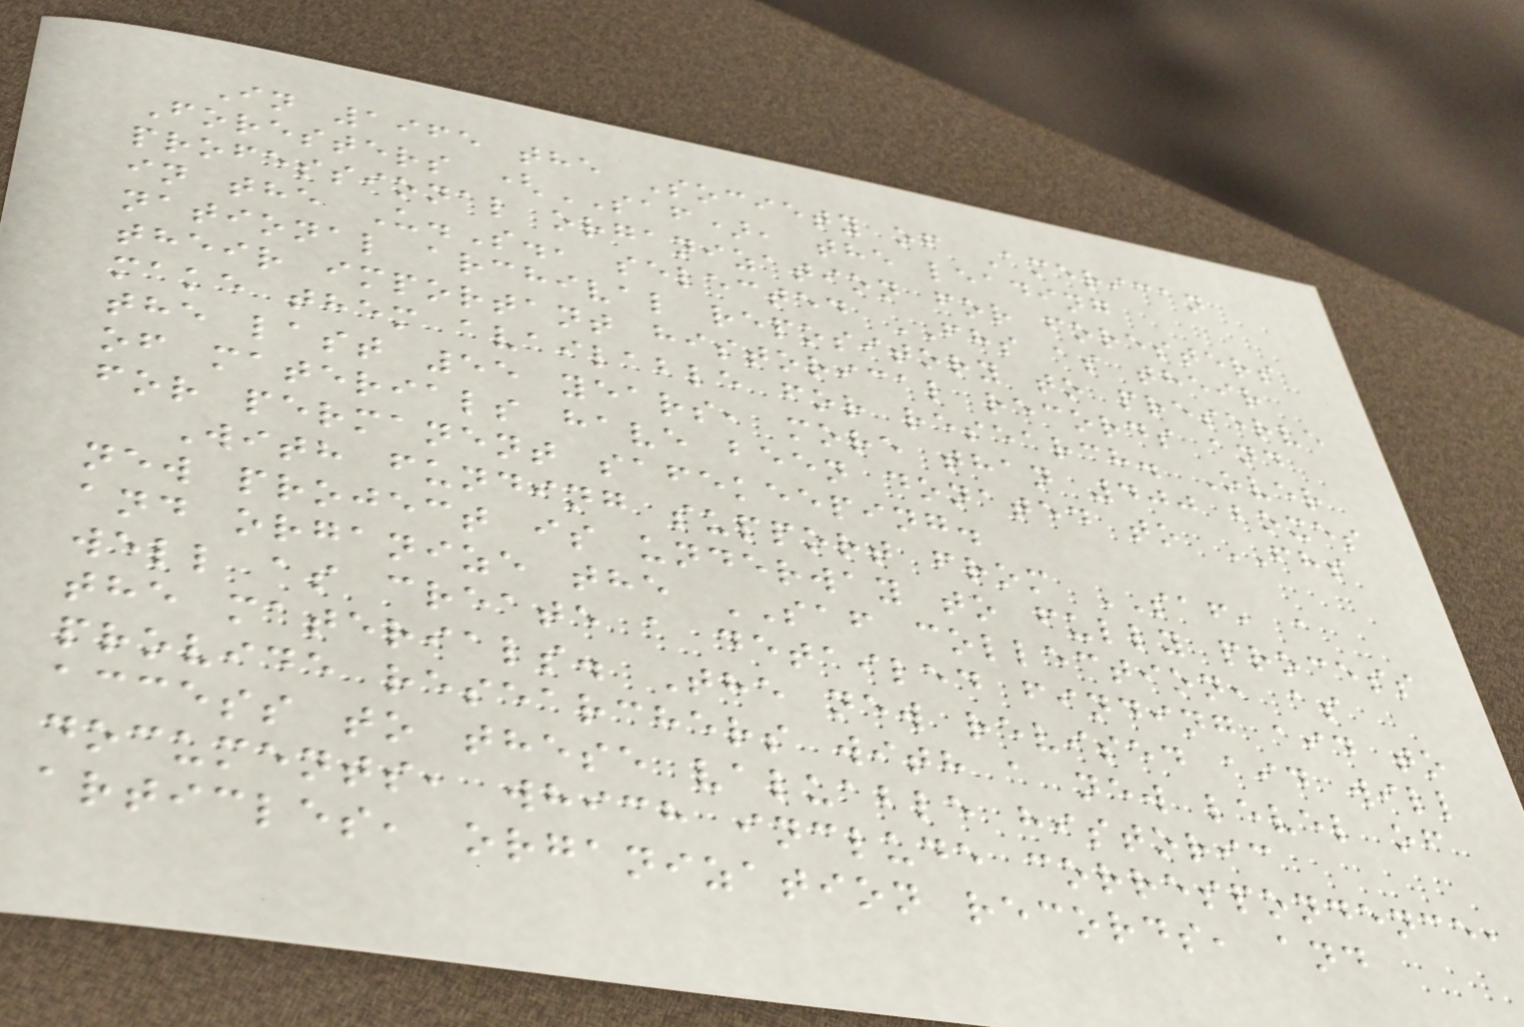In 1965 the Society of American
Foresters (SAF), the leading
professional organization for foresters
in the U.S., selected FHS as their
national archival repository to preserve
their important historical records and
make them available for research. Over
the last 55 years, more than 400 boxes
of materials have been donated to FHS
for permanent safekeeping.
With funding support from SAF, a
new project is underway to fully process
and organize the SAF collection, as
well as create a detailed finding aid to
the materials. The new revised aid will
provide researchers with a new level of
access to these valuable historic
documents, which include correspondence,
articles, organization records, and
